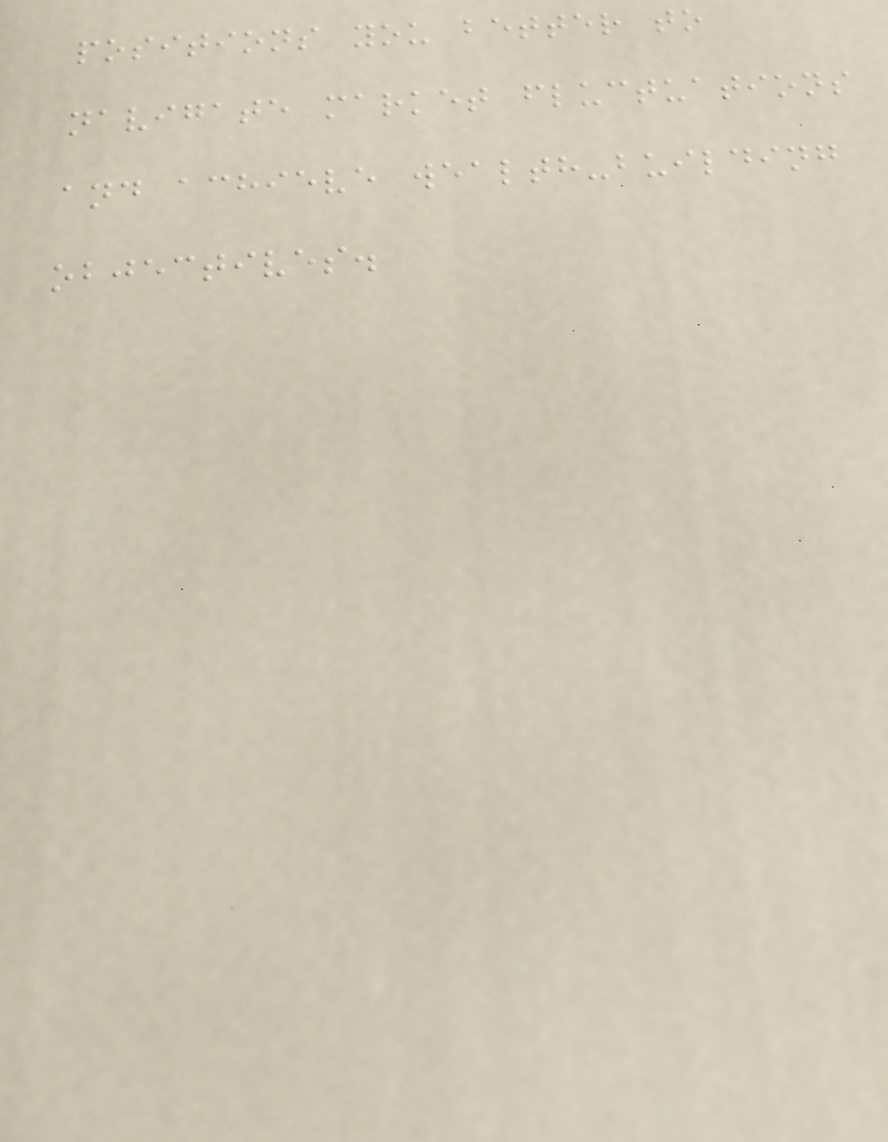positions you better to
navigate market fluctuations
and achieve wealth-building
objectives.
